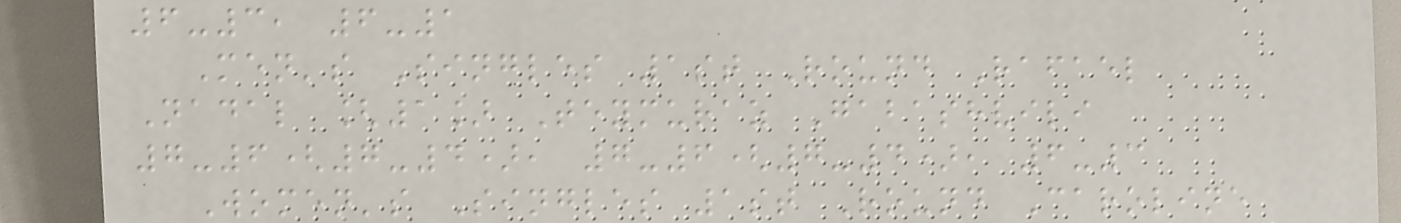6-3, 6-1
Men's Singles 1st Round Rafael
Nadal [1] Teymuraz Gabashvili
7-6(7-4), 7-6(7-4), 6-3
Women's Singles 1st Round Caroline
